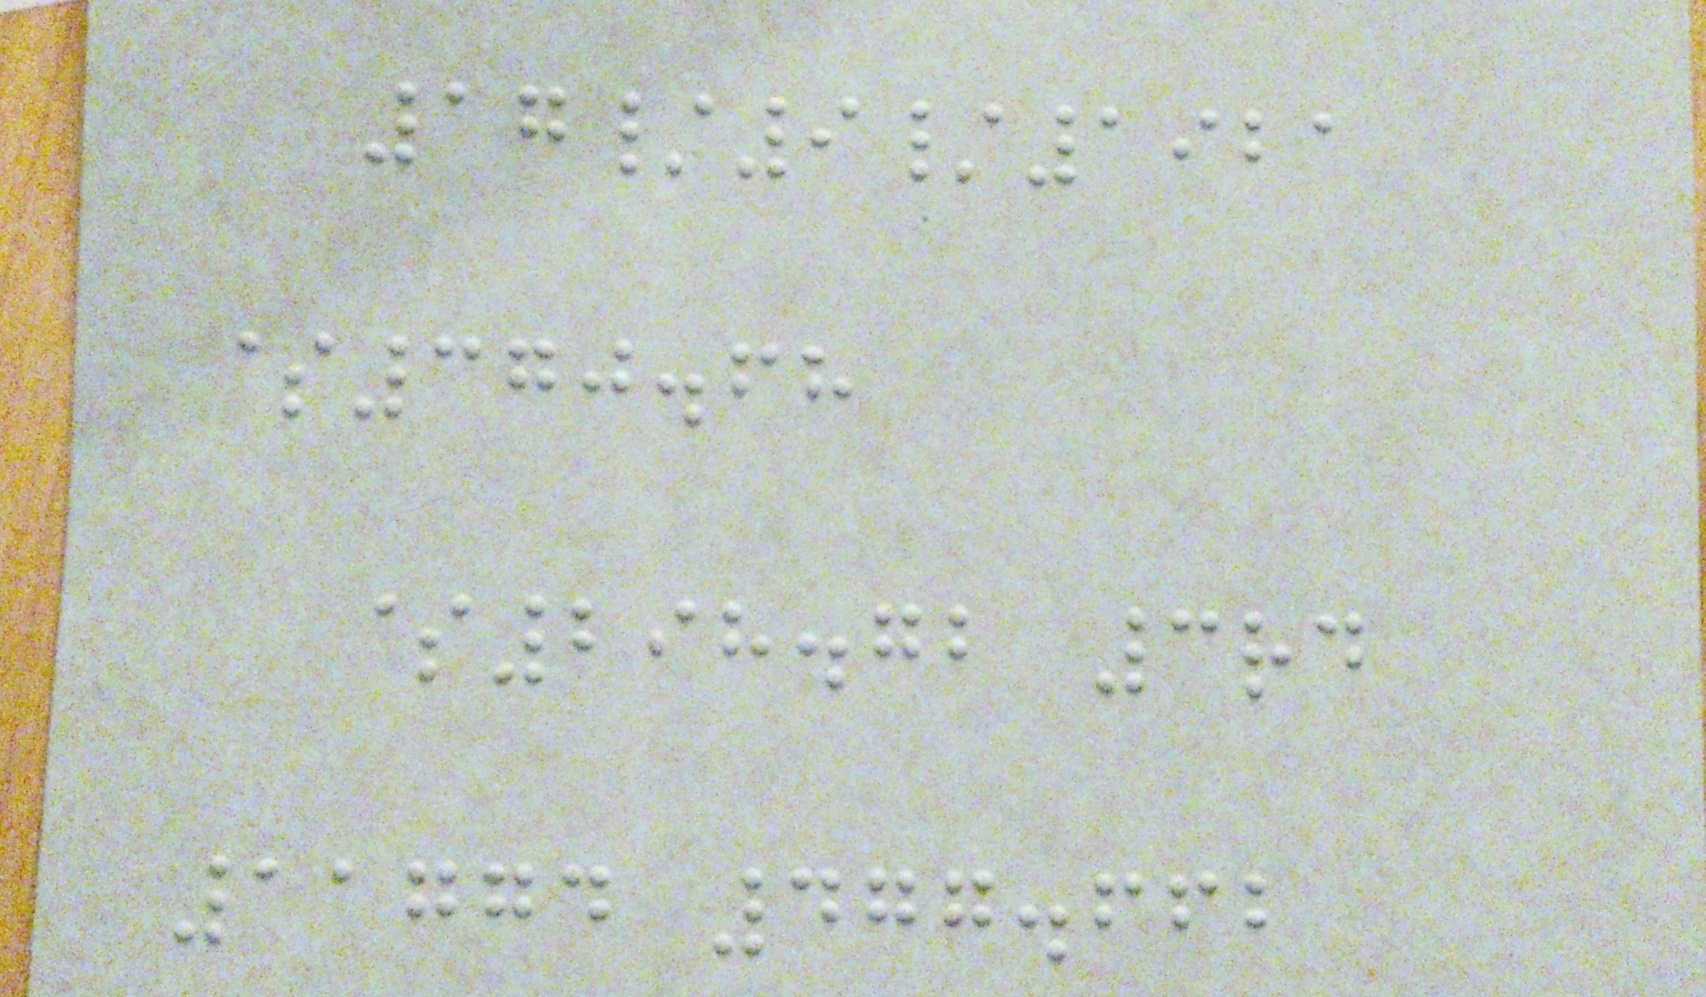17/9/1921
$370.68
$298.72 3rd
11774 477.662
